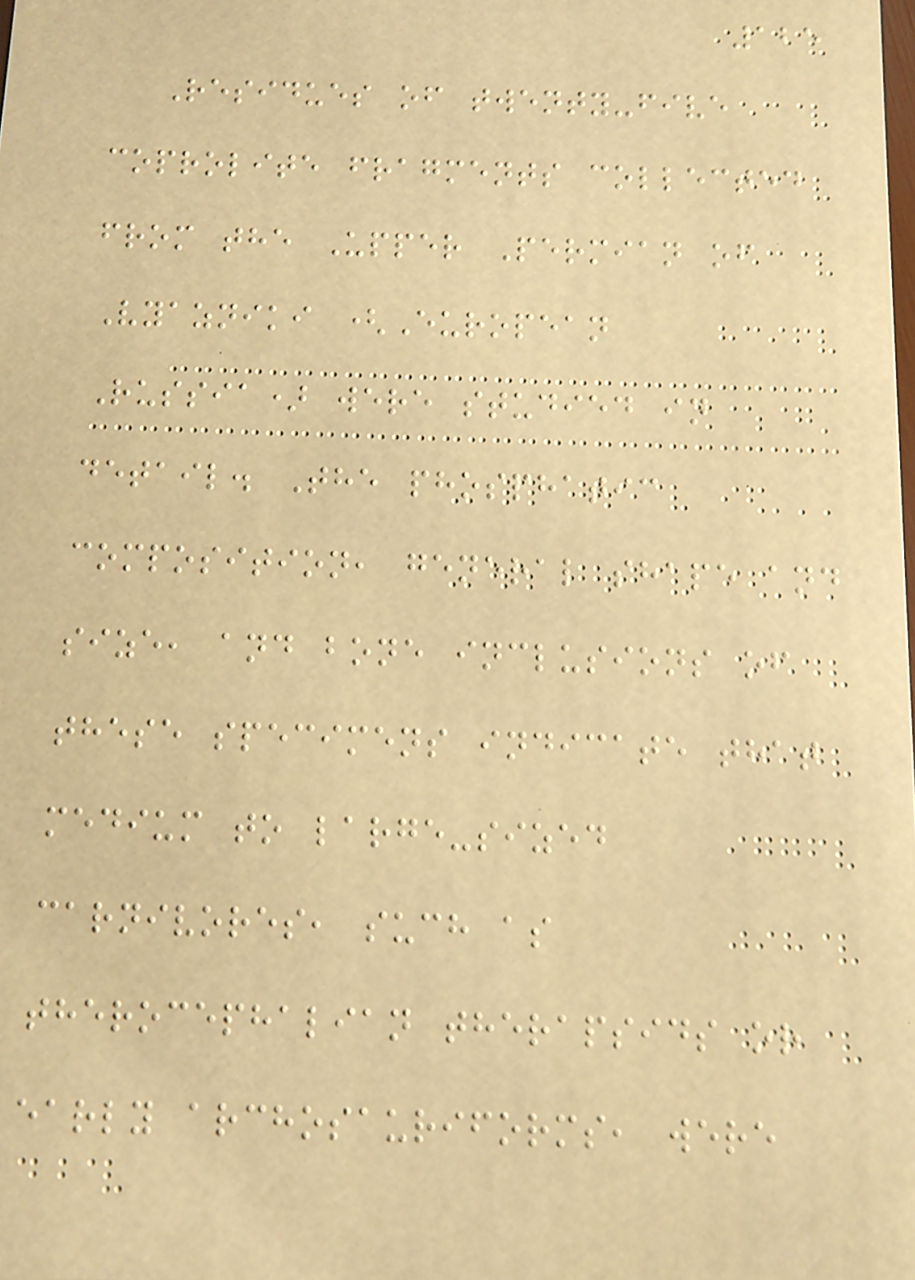125
Residues of twenty-five
coprolite fragments collected
from the Upper Permian of
Vyazniki (European
Russia) were studied in
detail. The phosphatic
composition, general shape and
size, and bone inclusions of
these specimens indicate that
medium to large-sized
carnivores, such as
therocephalian therapsids or
early archosauriforms, were
